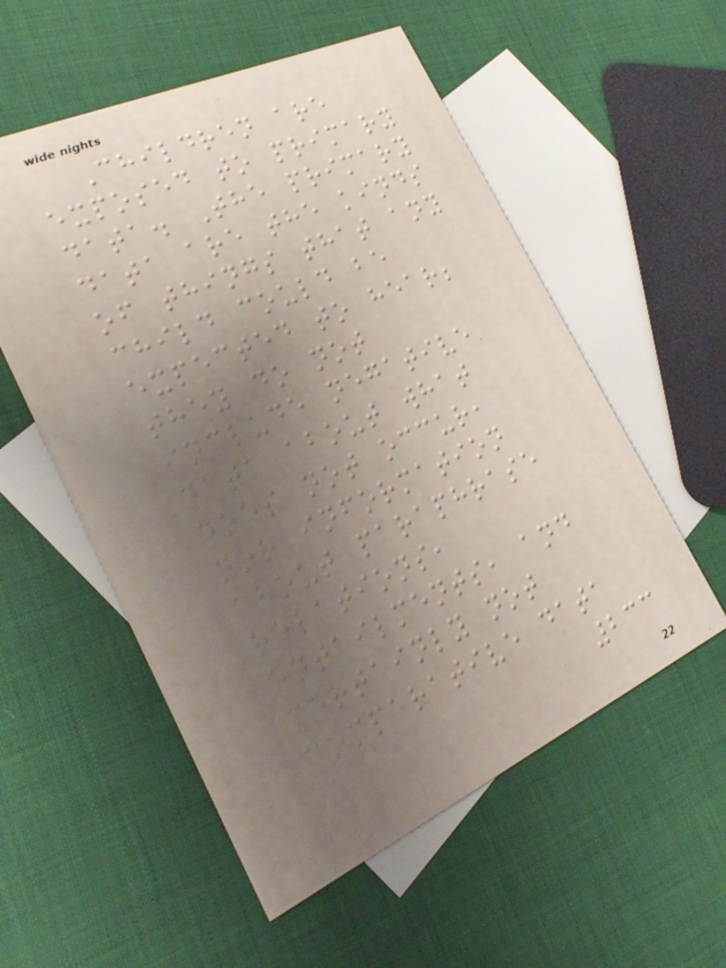Children are
exposed to primary
data. The primary
data are the kinds
of things that any
child could be
expected to hear;
they do not
include negative
data about what
does not occur,
nor information
about paraphrase
relations,
entailments, and
certainly not
comparative data
233
